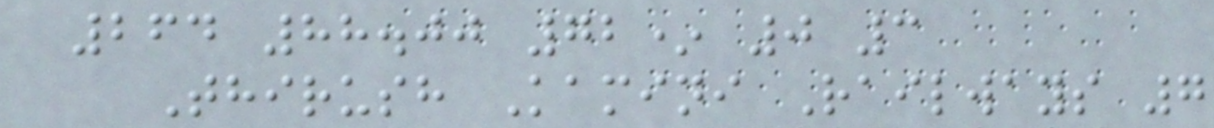264 88.00 72* 0 3
Thirush Kamini Railways 7
